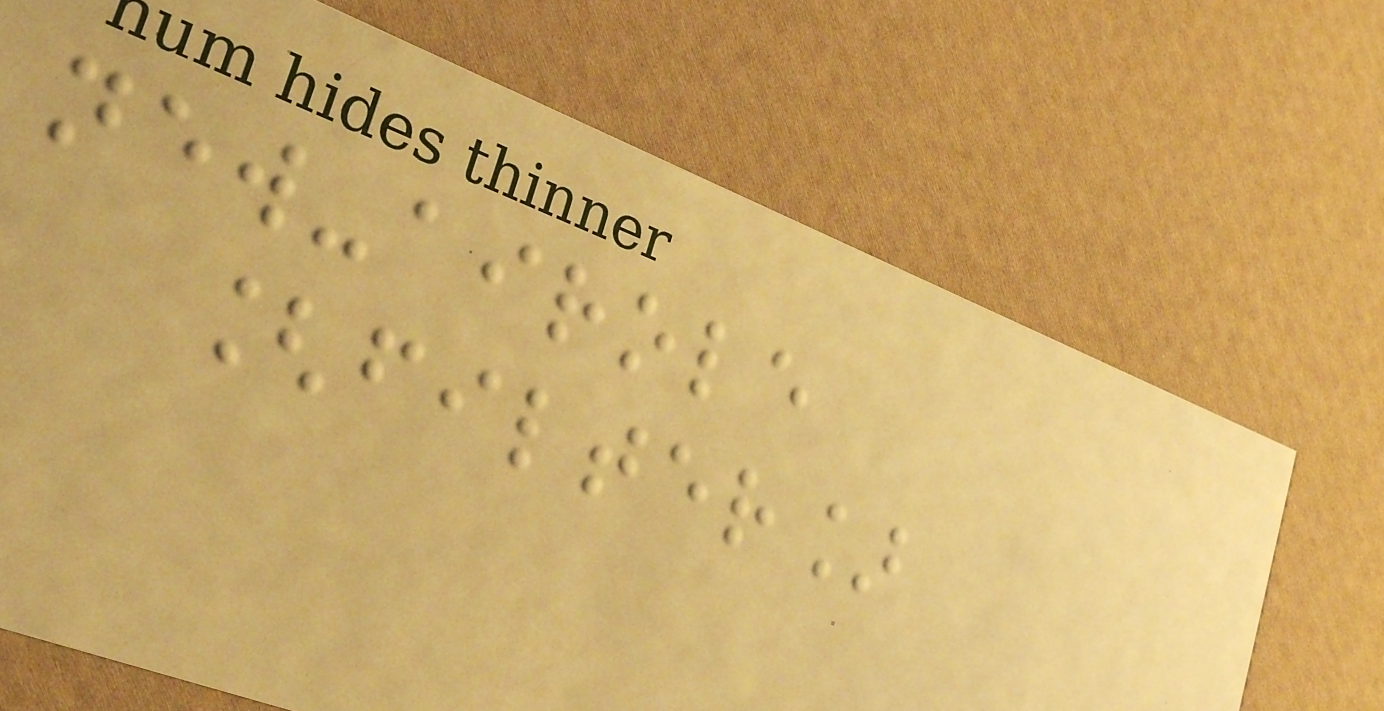new-airole
[filter]
